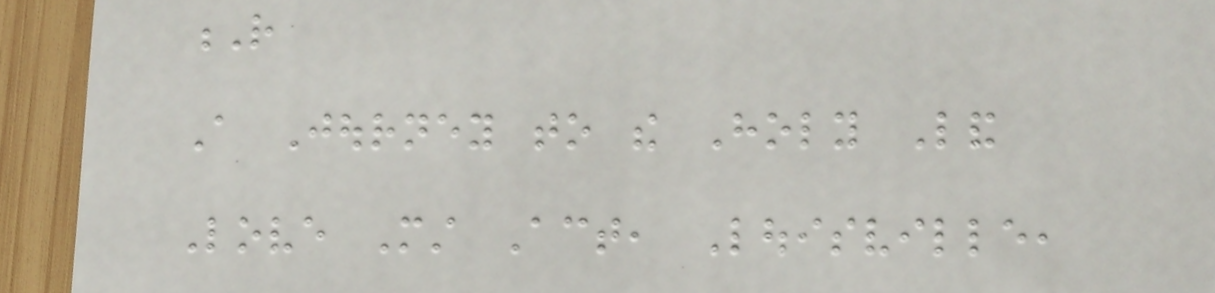R
A Journey to the Holy Land
Love Must Act, Louisville,
